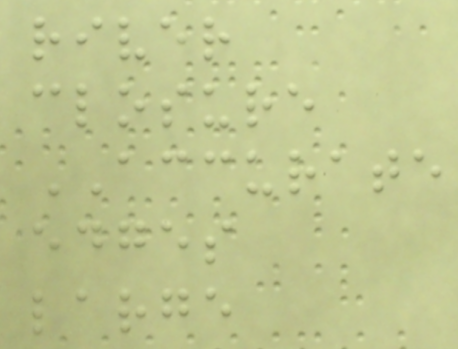river
closure
ACCURATE
edges
large
